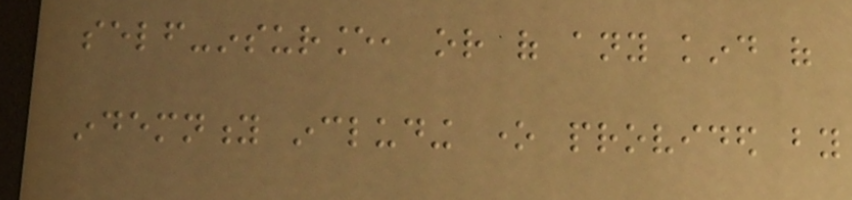self-insurance, or of any kind of
indemnity including one provided by
